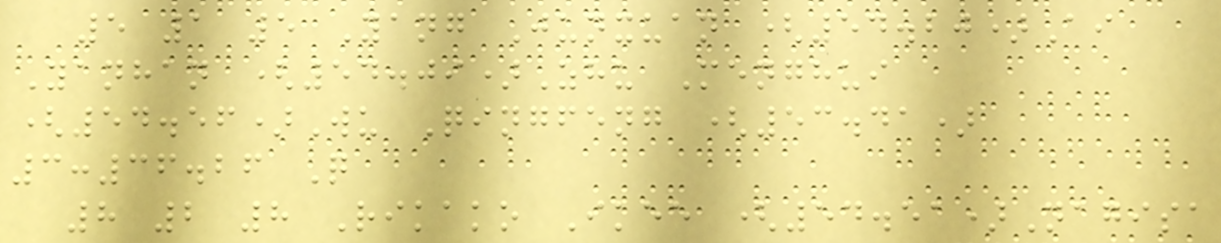5 1 5 Yang Junxuan (54.20)Ai
Yanhan (54.09)Zhu Menghui
(54.56)Wu Qingfeng (53.41)
3:36.26 Q
8 2 8 Rikako Ikee (54.51)Nagisa
